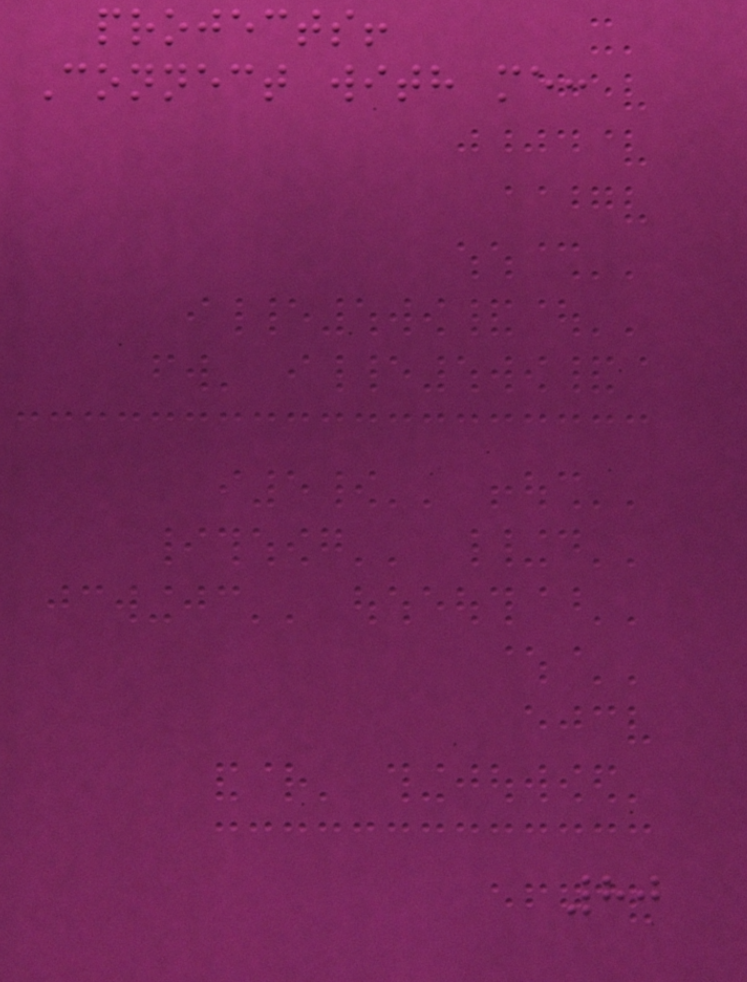projects!
Connect with me:
80
